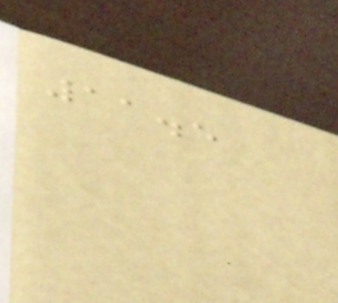11.5
